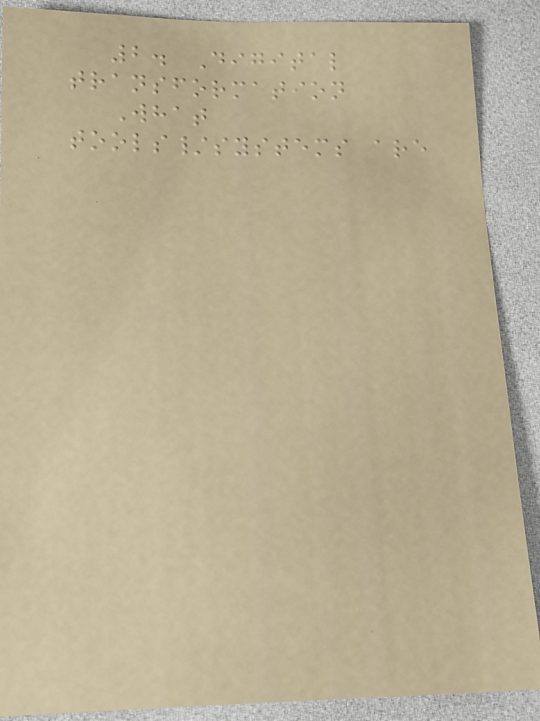2. Digital
transformation
What
tools/systems are
